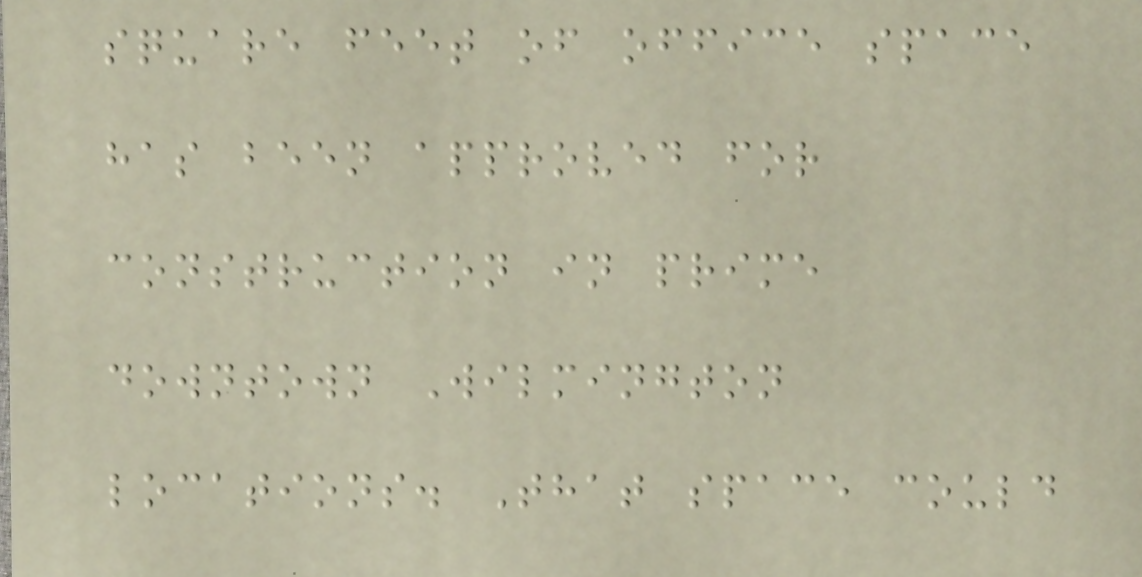square feet of office space
has been approved for
construction in prime
downtown Wilmington
locations. That space could
